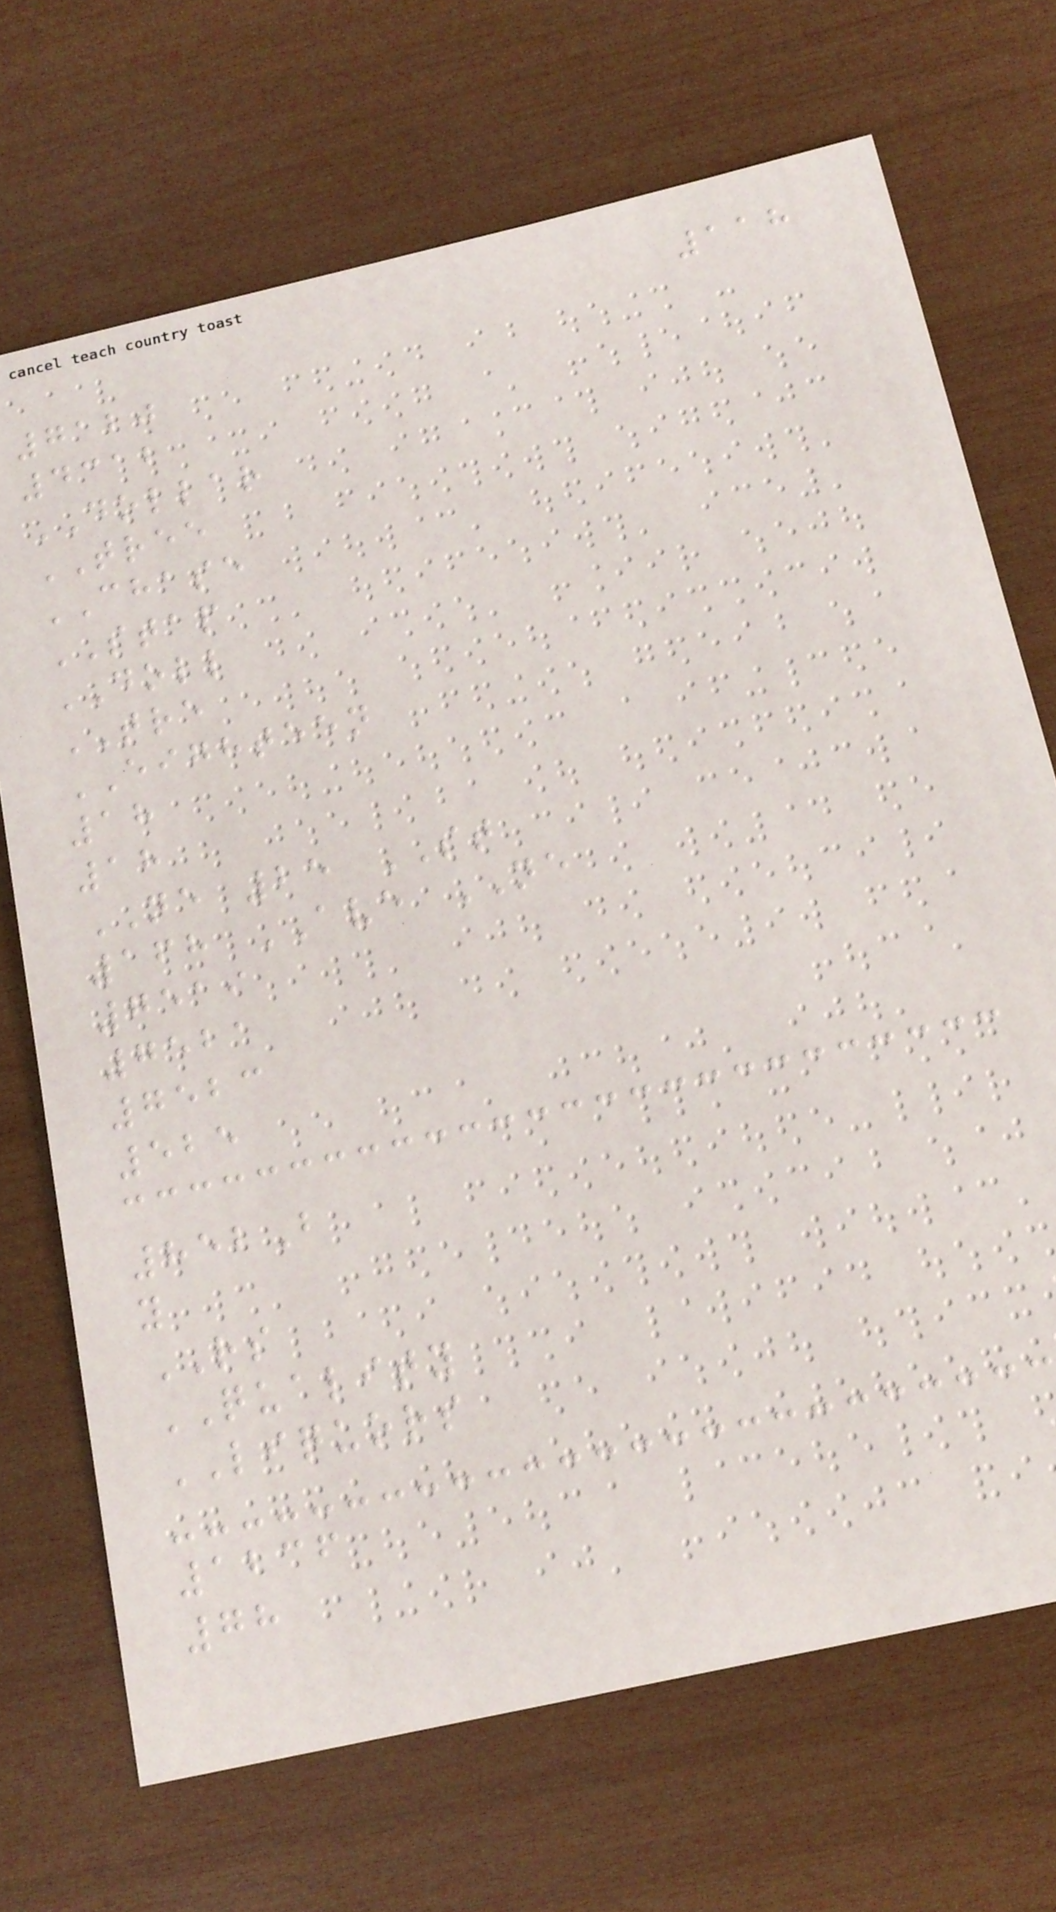118
7120
4312
DOLLAR
TREE
CHASE
STAP
DOLL
TRE
EIGHTEEN
18
18
NE 25 ST
168 AVE NE
7519
7521
7523
525
852B
y
RS
QUALITY
LIQUORS
1236
78
